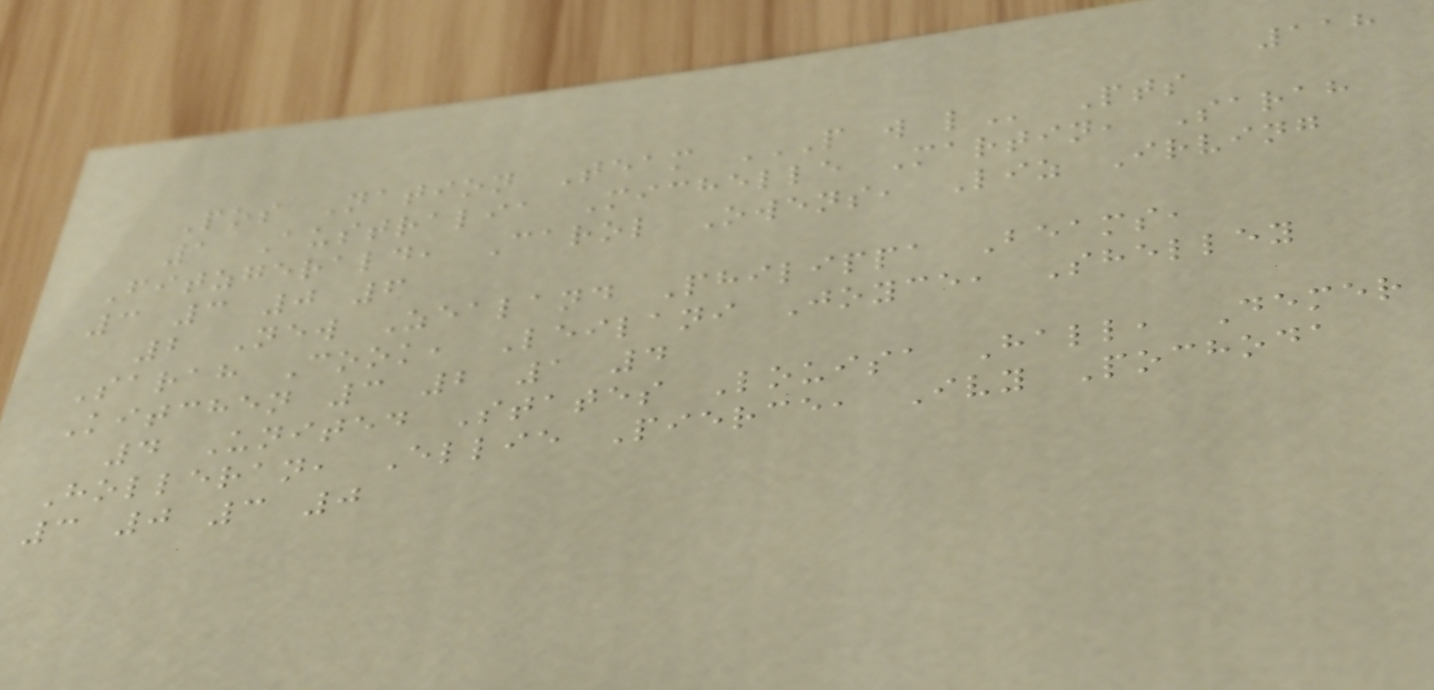118
Pos Nation Team P W L Pts
1 Australia Michelle Martin, Sarah
Fitzgerald, Carol Owens, Liz Irving
3 3 0 6
2 New Zealand Philippa Beams,
Sarah Cook, Leilani Joyce, Shelley
Kitchen 3 2 1 4
4 United States Louisa Hall, Demer
Holleran, Ellie Pierce, Ivy Pochoda
3 0 3 0
